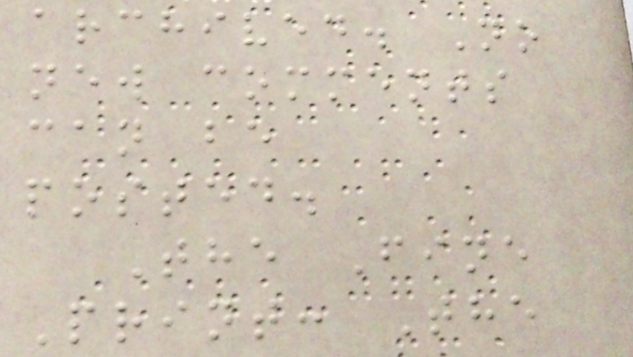archived. No
new comments
can be
posted.
The Fine
Print: The
